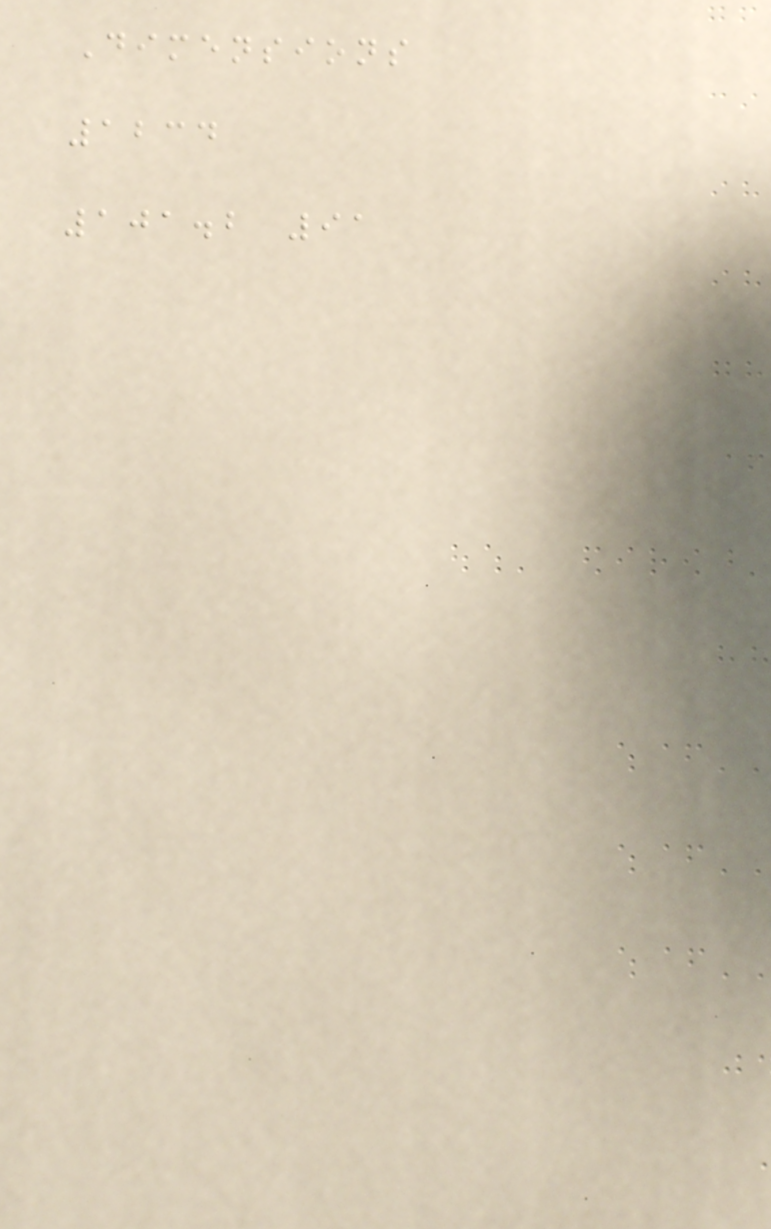Dimensions
1234
101.2 91
